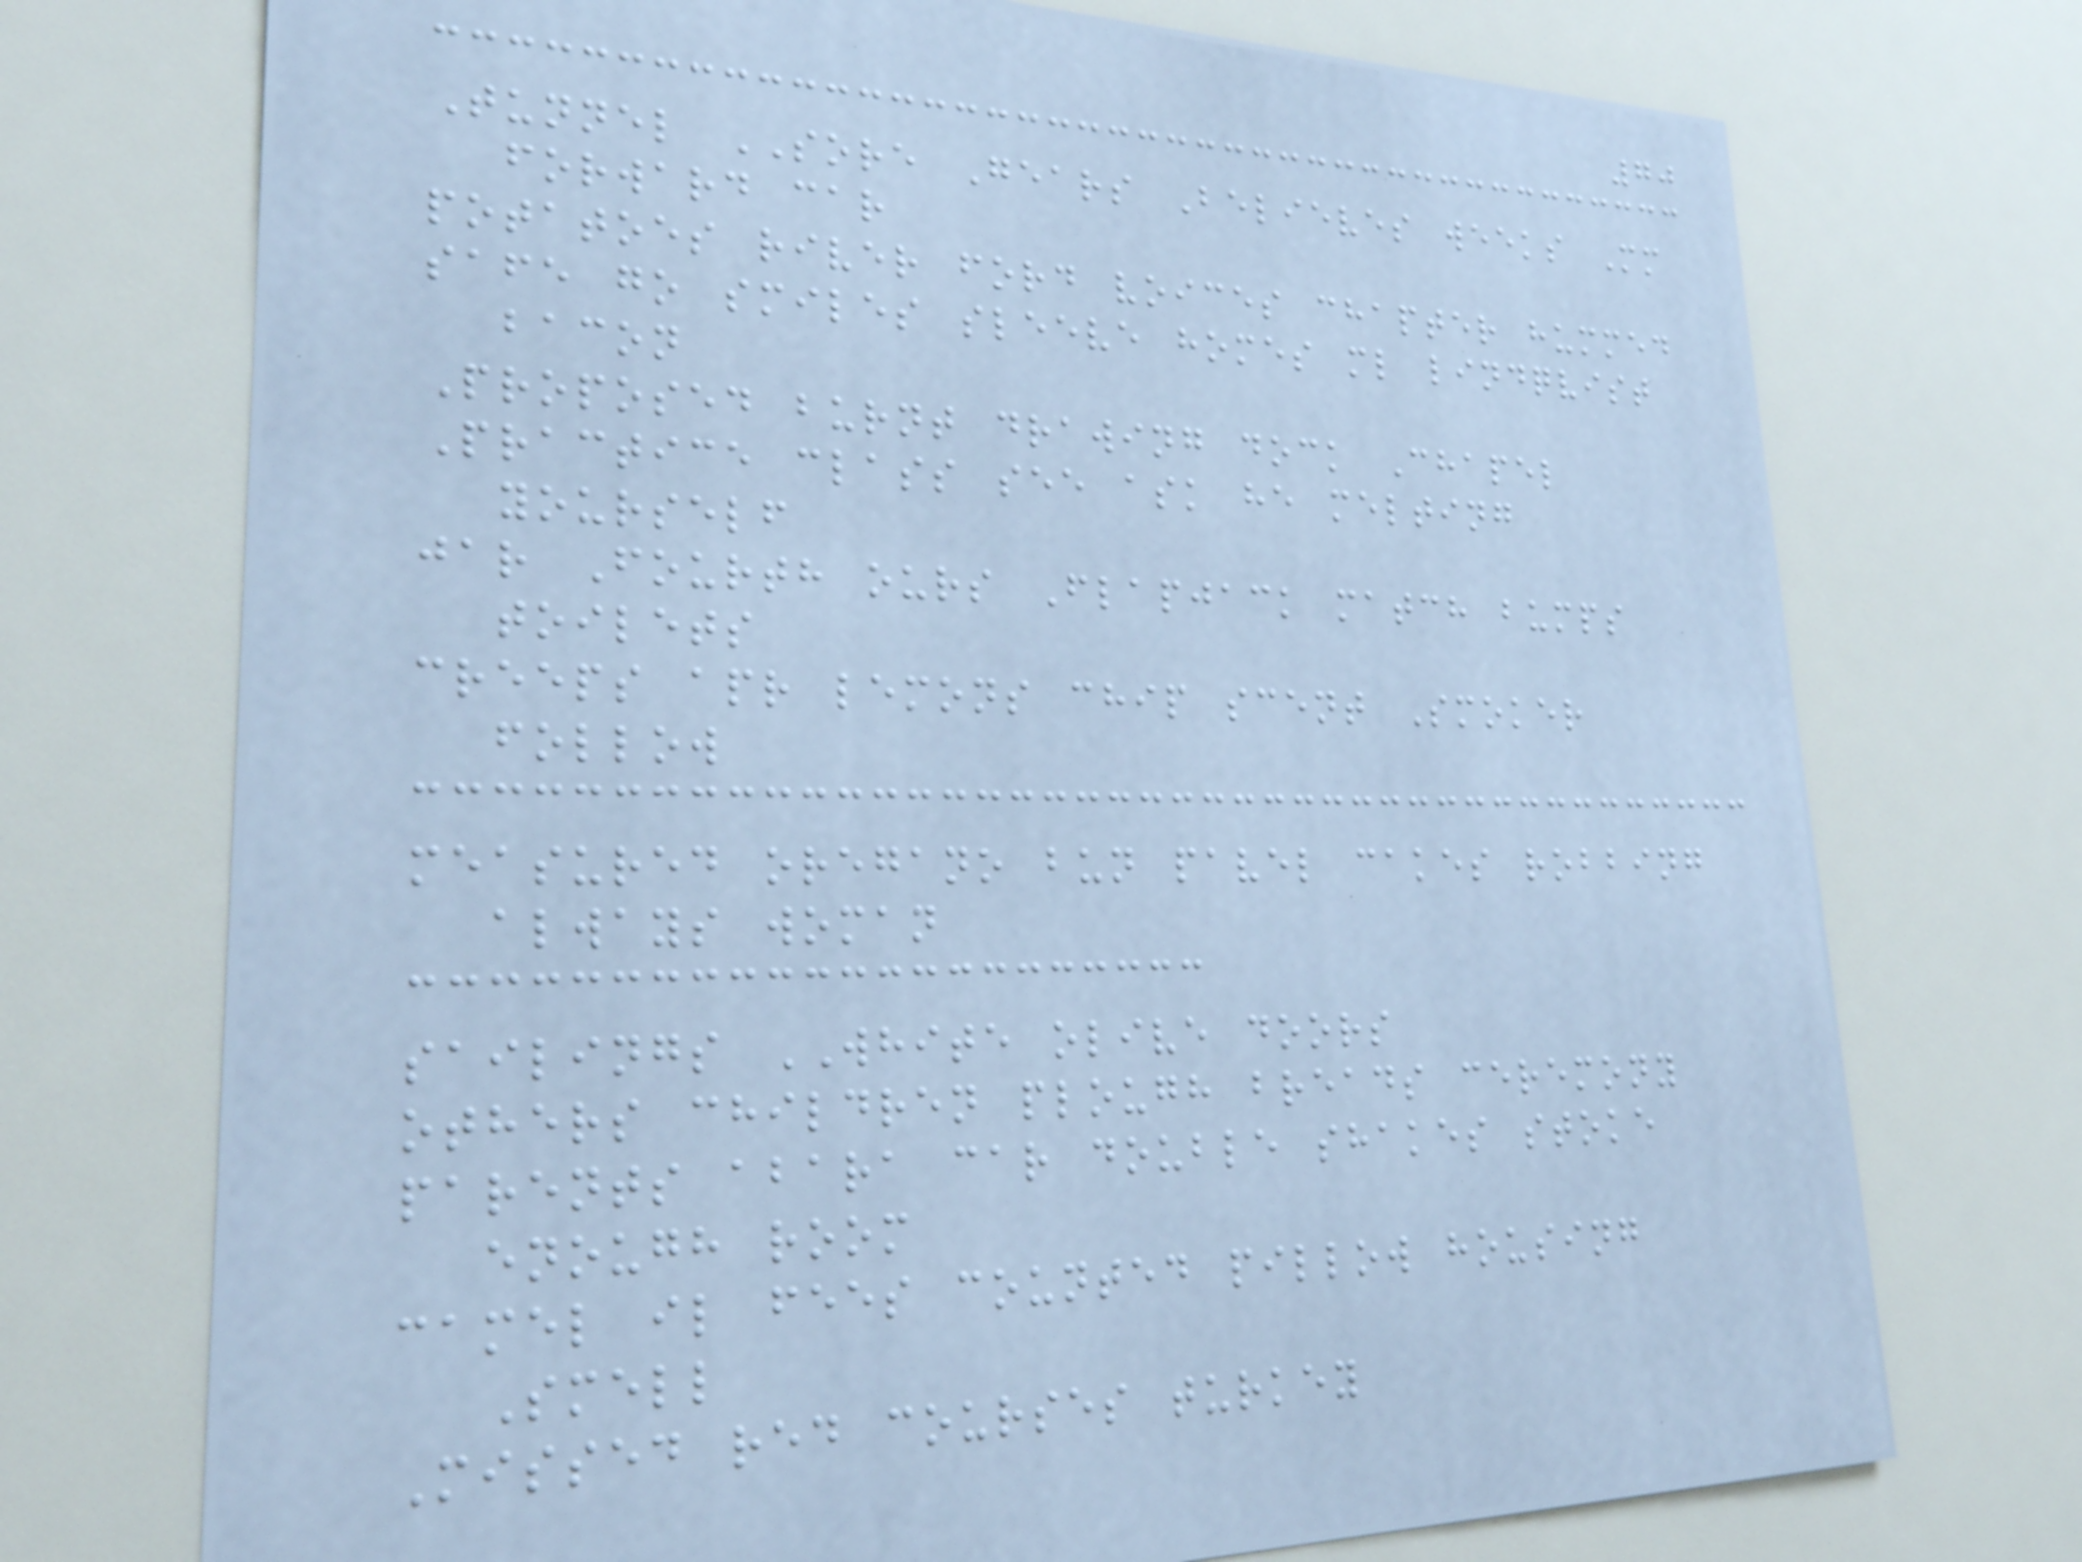70
Tunnel SORE Gears Believes weeks Mm
forward car
potatoes river ford voices chapter hummed
safe go smiles sleeve homes ml lindqvist
bacon
Proposed burnt drawing dock Chapel
Practice class see ask he melting
yourself
jar Fourth ours Flapjack match bumps
toilets
creeps apr lemons chip scent Smoker
follow
measured oregano bun pavel cakes robbing
always woman
sailings WHITE olive doors
others children plough breads ceremony
parents abara car double shakes stoke
enough room
camel il fees counted pillow housing
Smell
Missed red courses turkey
